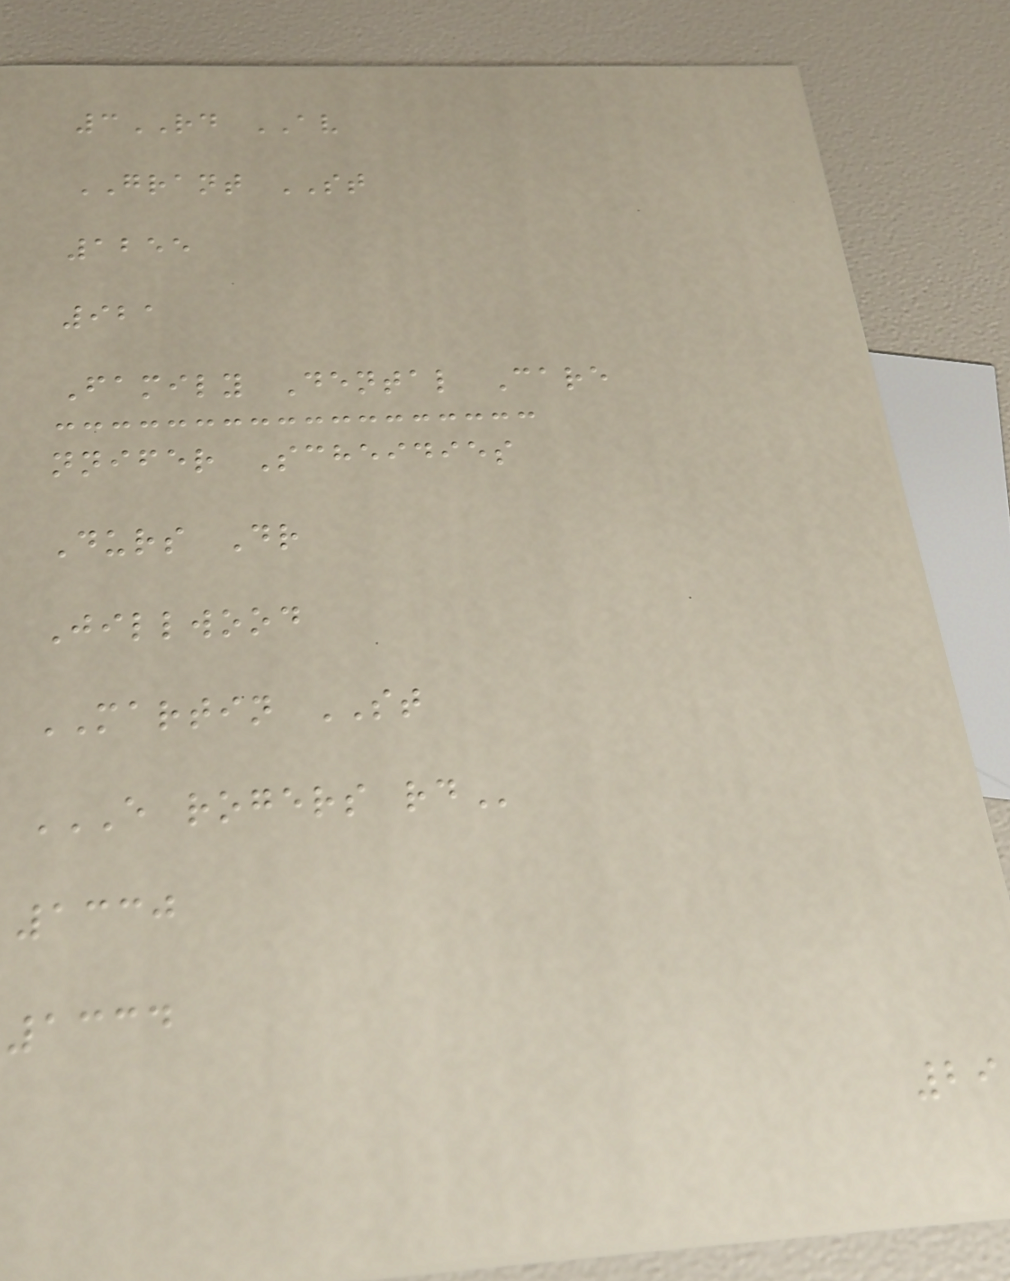3RD AV
GRANT ST
1255
921
Family Dental Care
nnifer Scheidies
Durs Dr
Jillwood
MARTIN ST
E ROGERS RD
1330
1334
29
